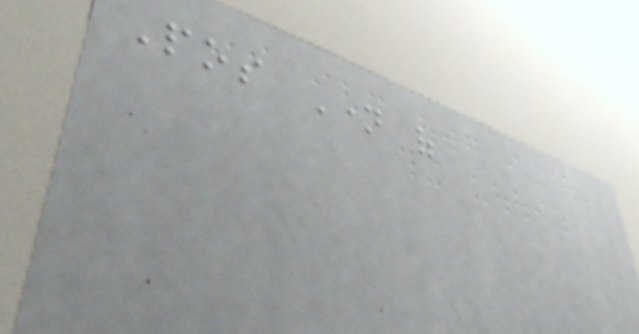Pos Name of
